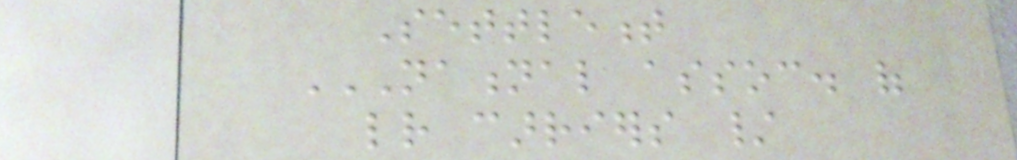Settlement
NATIONAL ASSOC. OF
LETTER CARRIERS /
